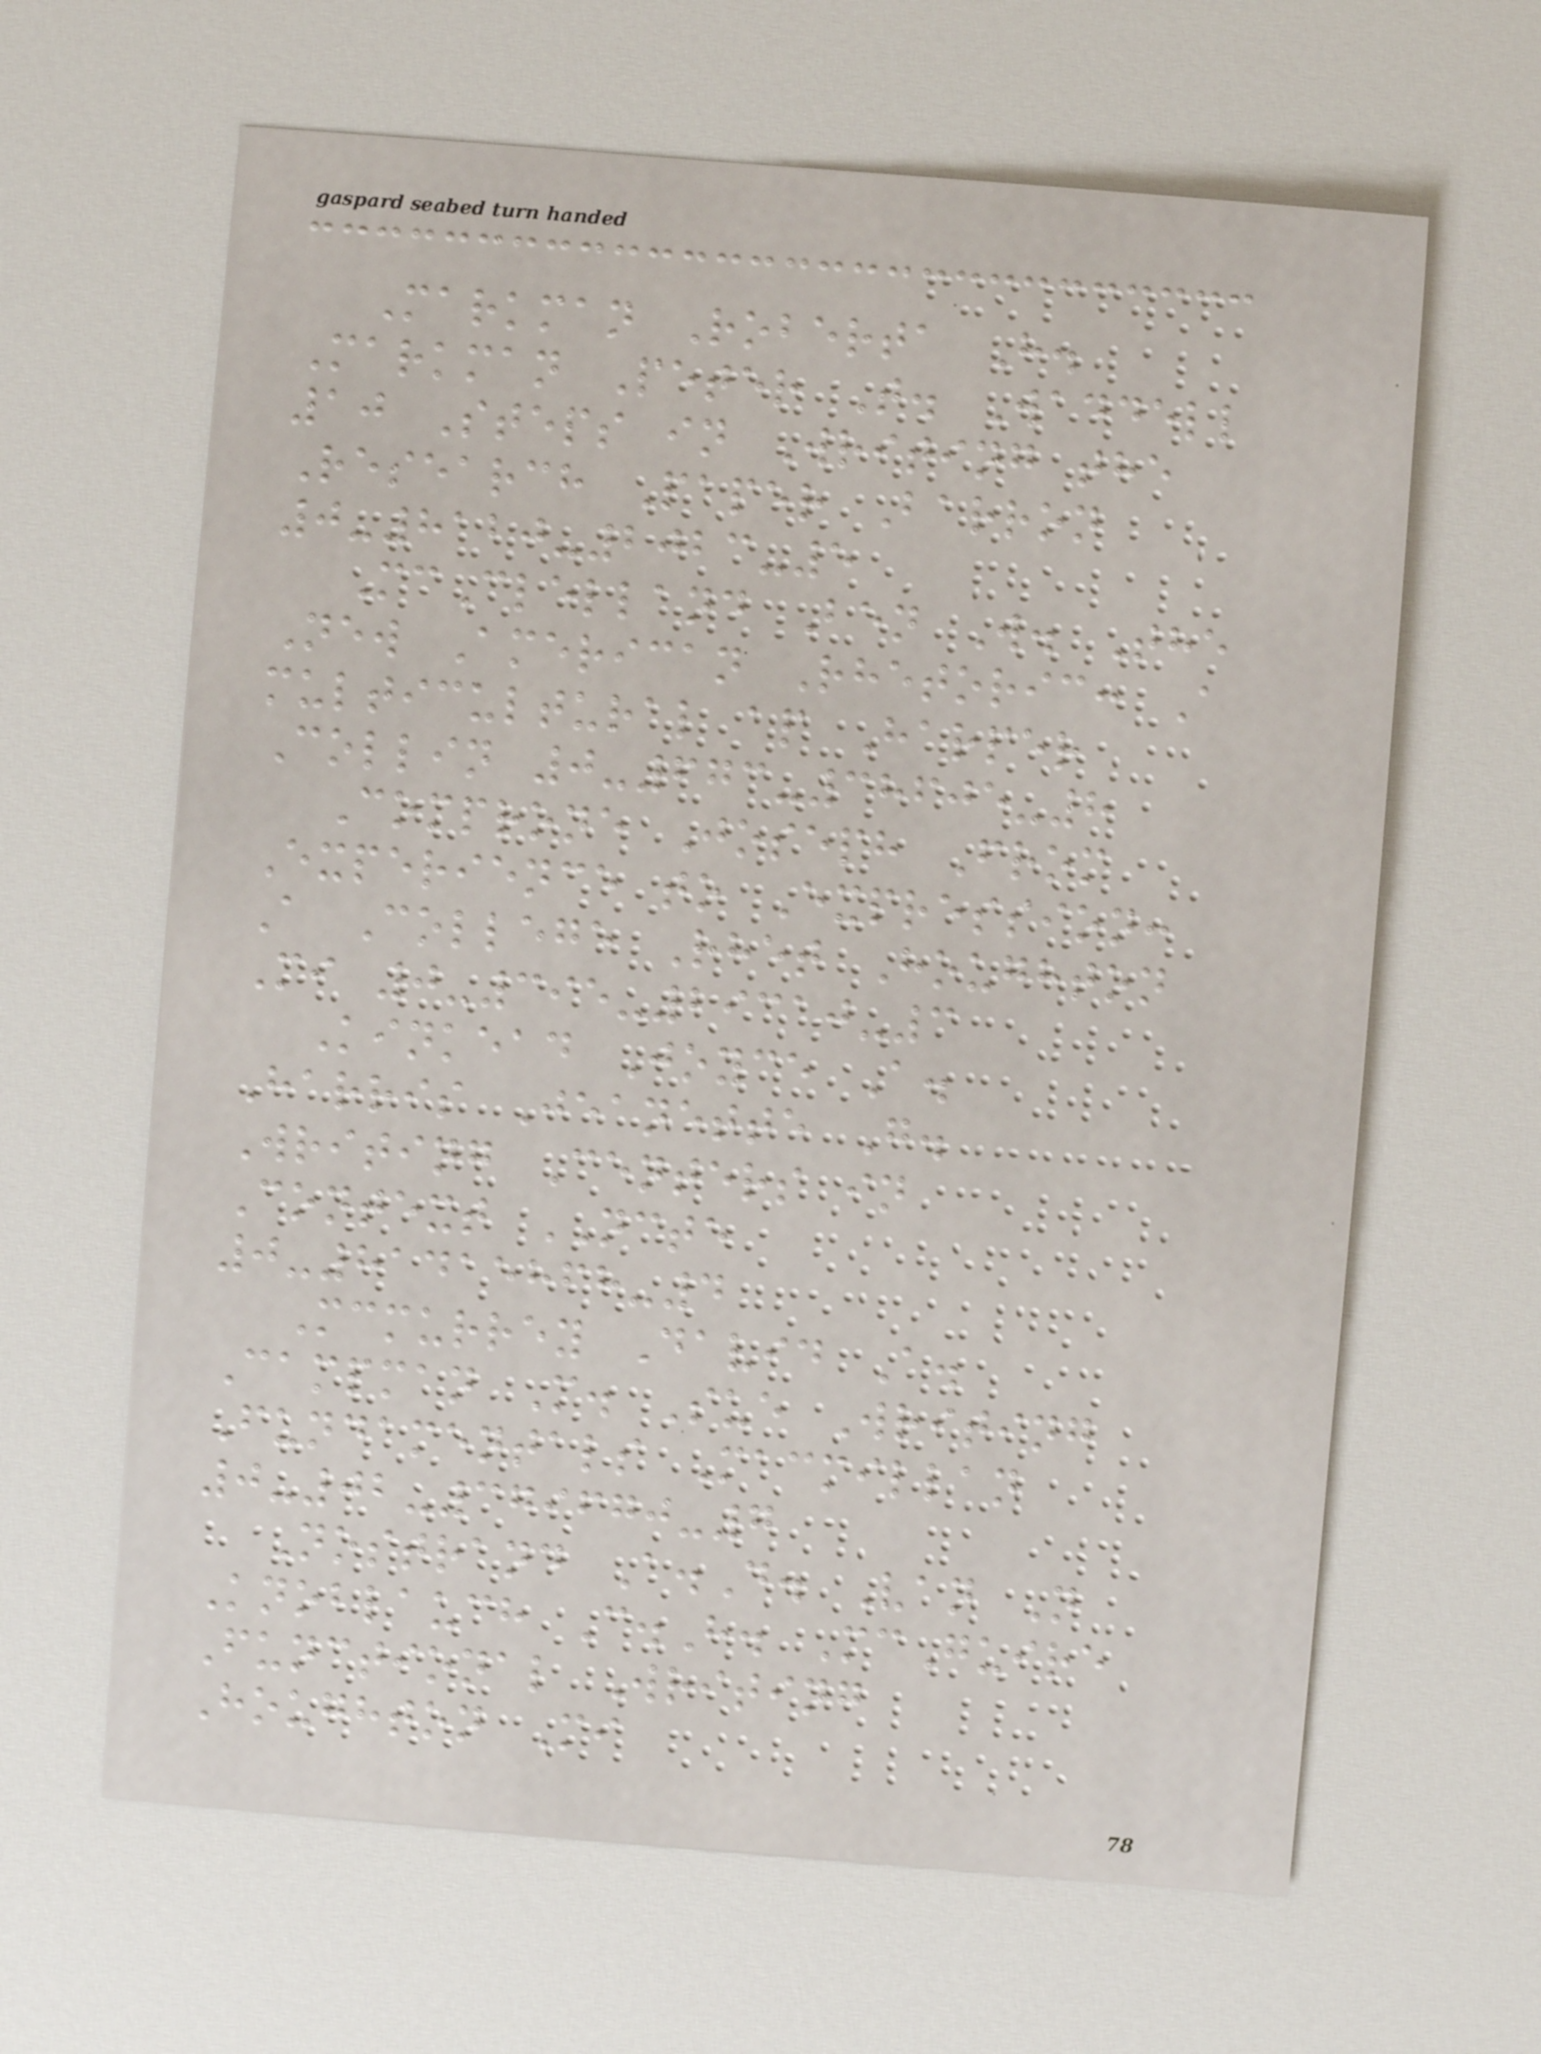Markman Roberta H.
Markman Peter T. Waddell
10 Steps in Writing the
Research Paper Barron
0-8120-2023-5
McClelland Ben W. The
New American Rhetoric: A
multicultural ap Harper
Collin 0-673-38605-8
Comprone Joseph From
Experience to Expression:
A College Rhet Houghton
Mi 0-395-29310-3
Kinkead Joyce A.
Harris Jeanette G.
Writing Centers in
Context NCTE
0-81415868-4
Mcmurrey David A.
Campman M. Sue Writing
Fundamentals Macmillan
0-02-379670-7
Nostrand A.D. Van N
Knoblauch C.H. McGuire
Functional Writing
Houghton Mi
